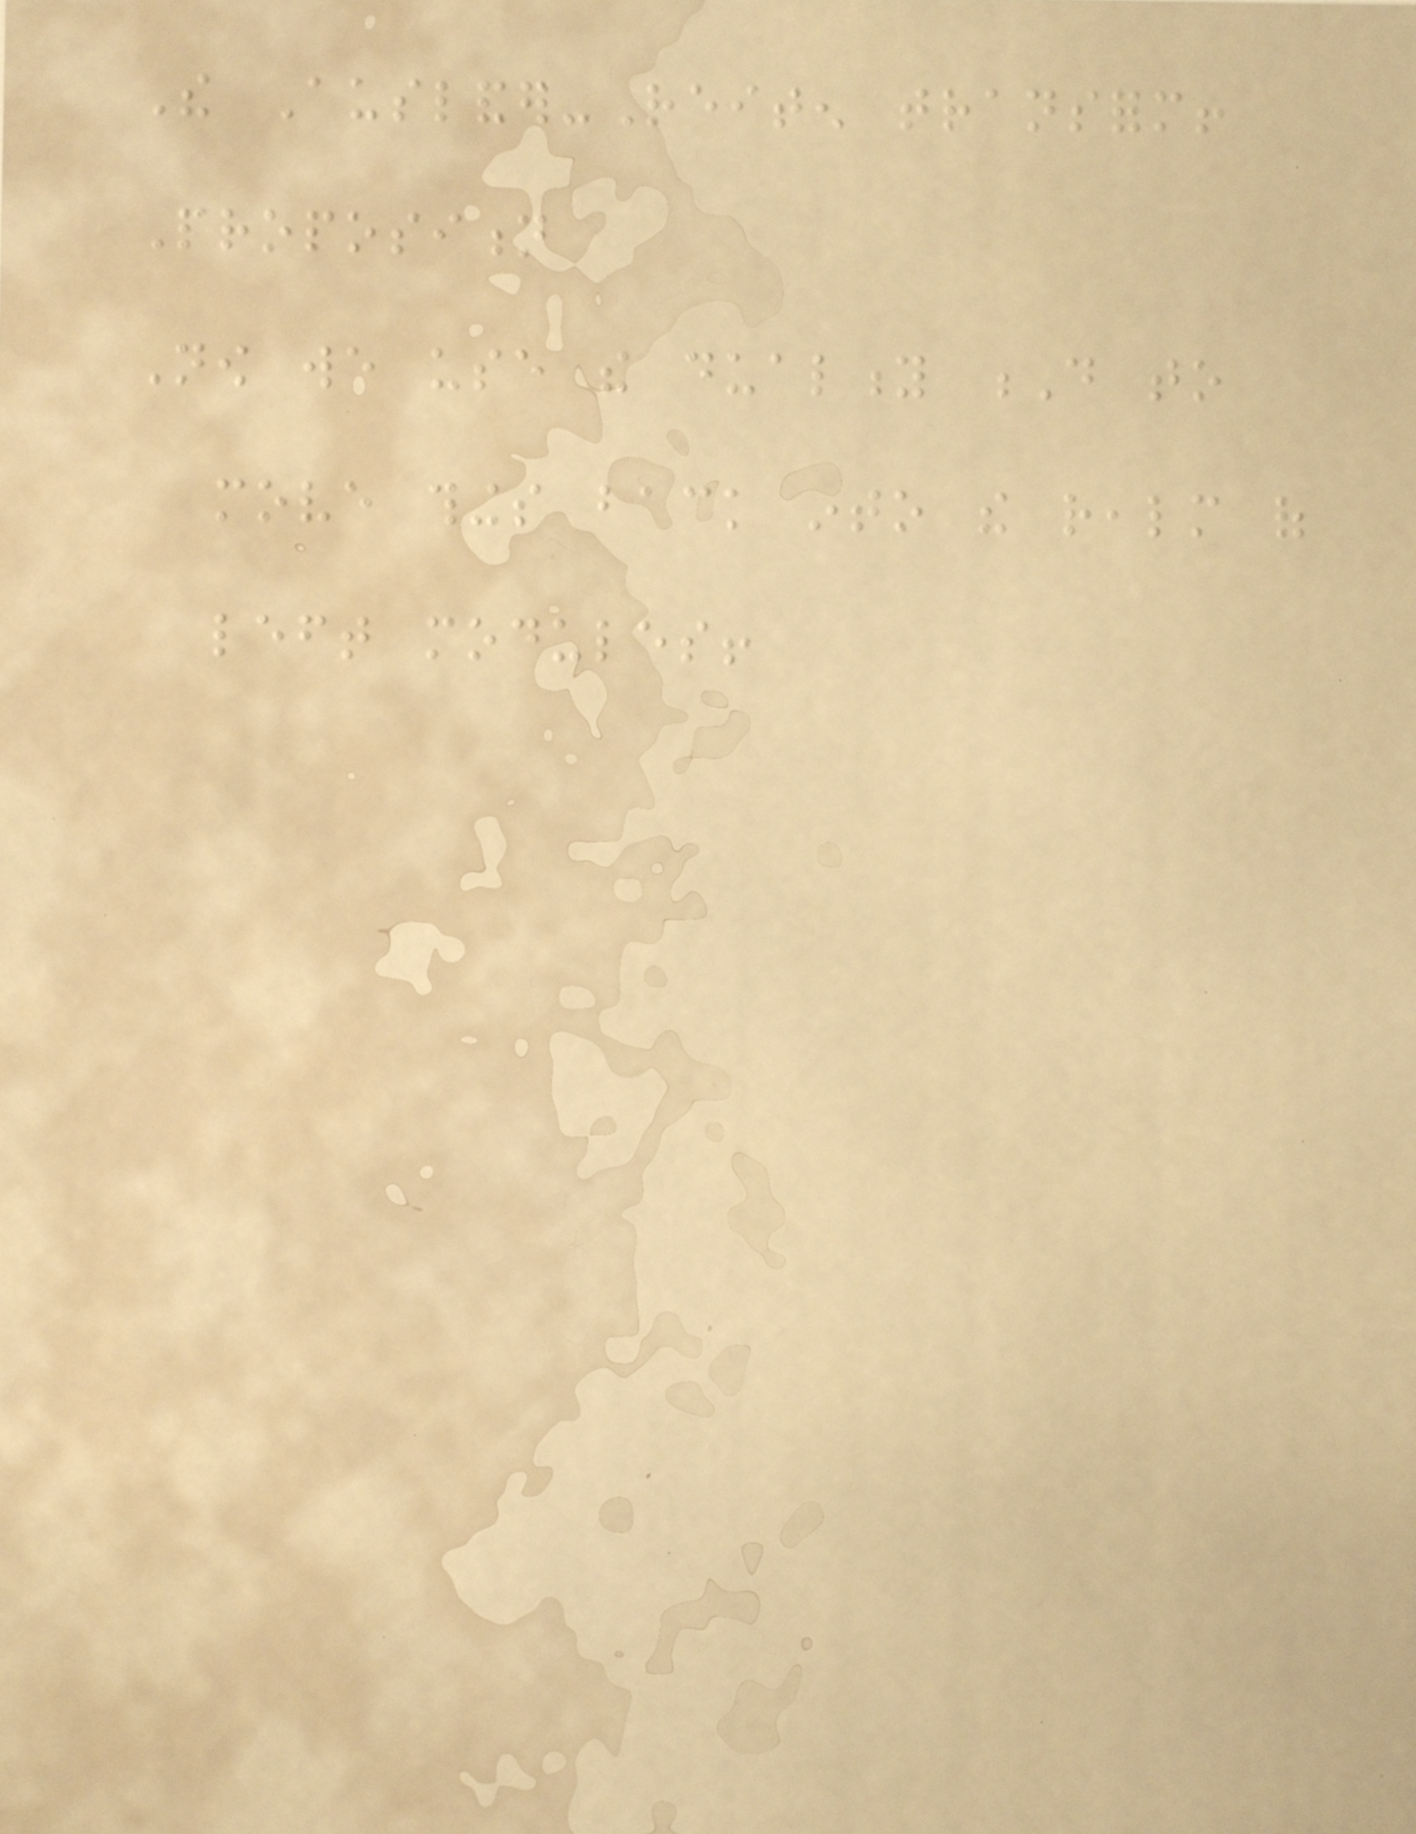The Auslander-Reiten transform!
Proposition
Now we use the duality D to
move things back into the realm of
left modules!
